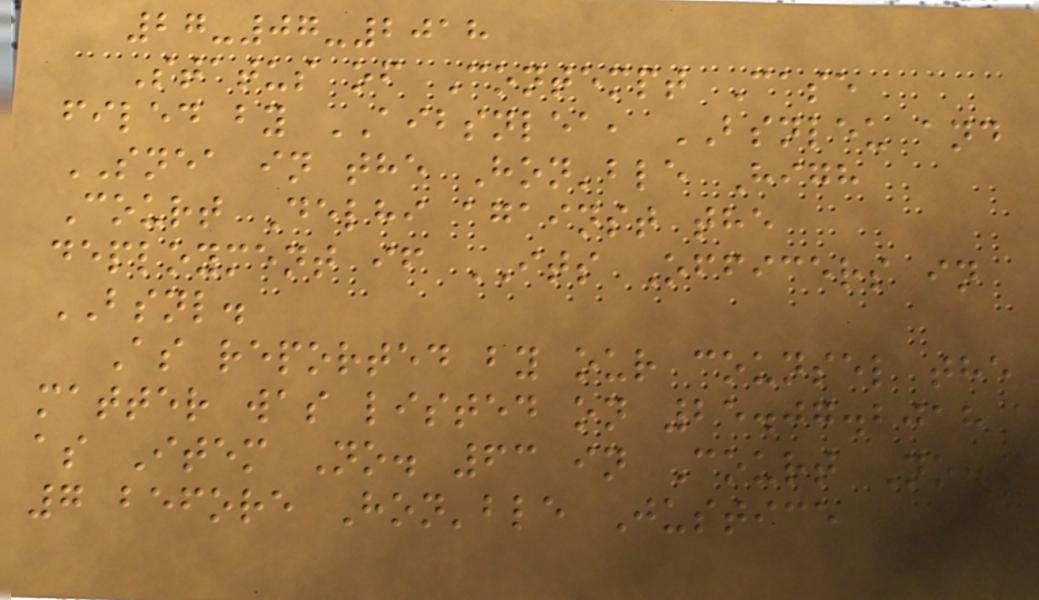27-07-2018
Status of Contempt Case
filed by AIBSNLEA, BSNLEU and
SNEA in the Hon'ble High
Court Delhi against the
deployment if ITS Officers in
BSNL.
As reported by our counsel the
matter was listed on 25.07.2018
as Item No. 63 in Court No.
7 before Hon'ble Justice
